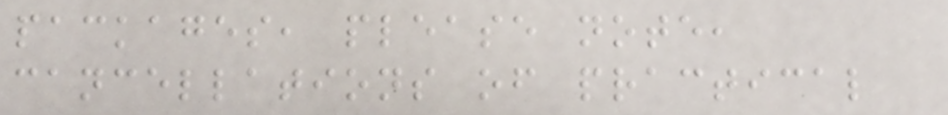packages, please note,
cancellations of practical
